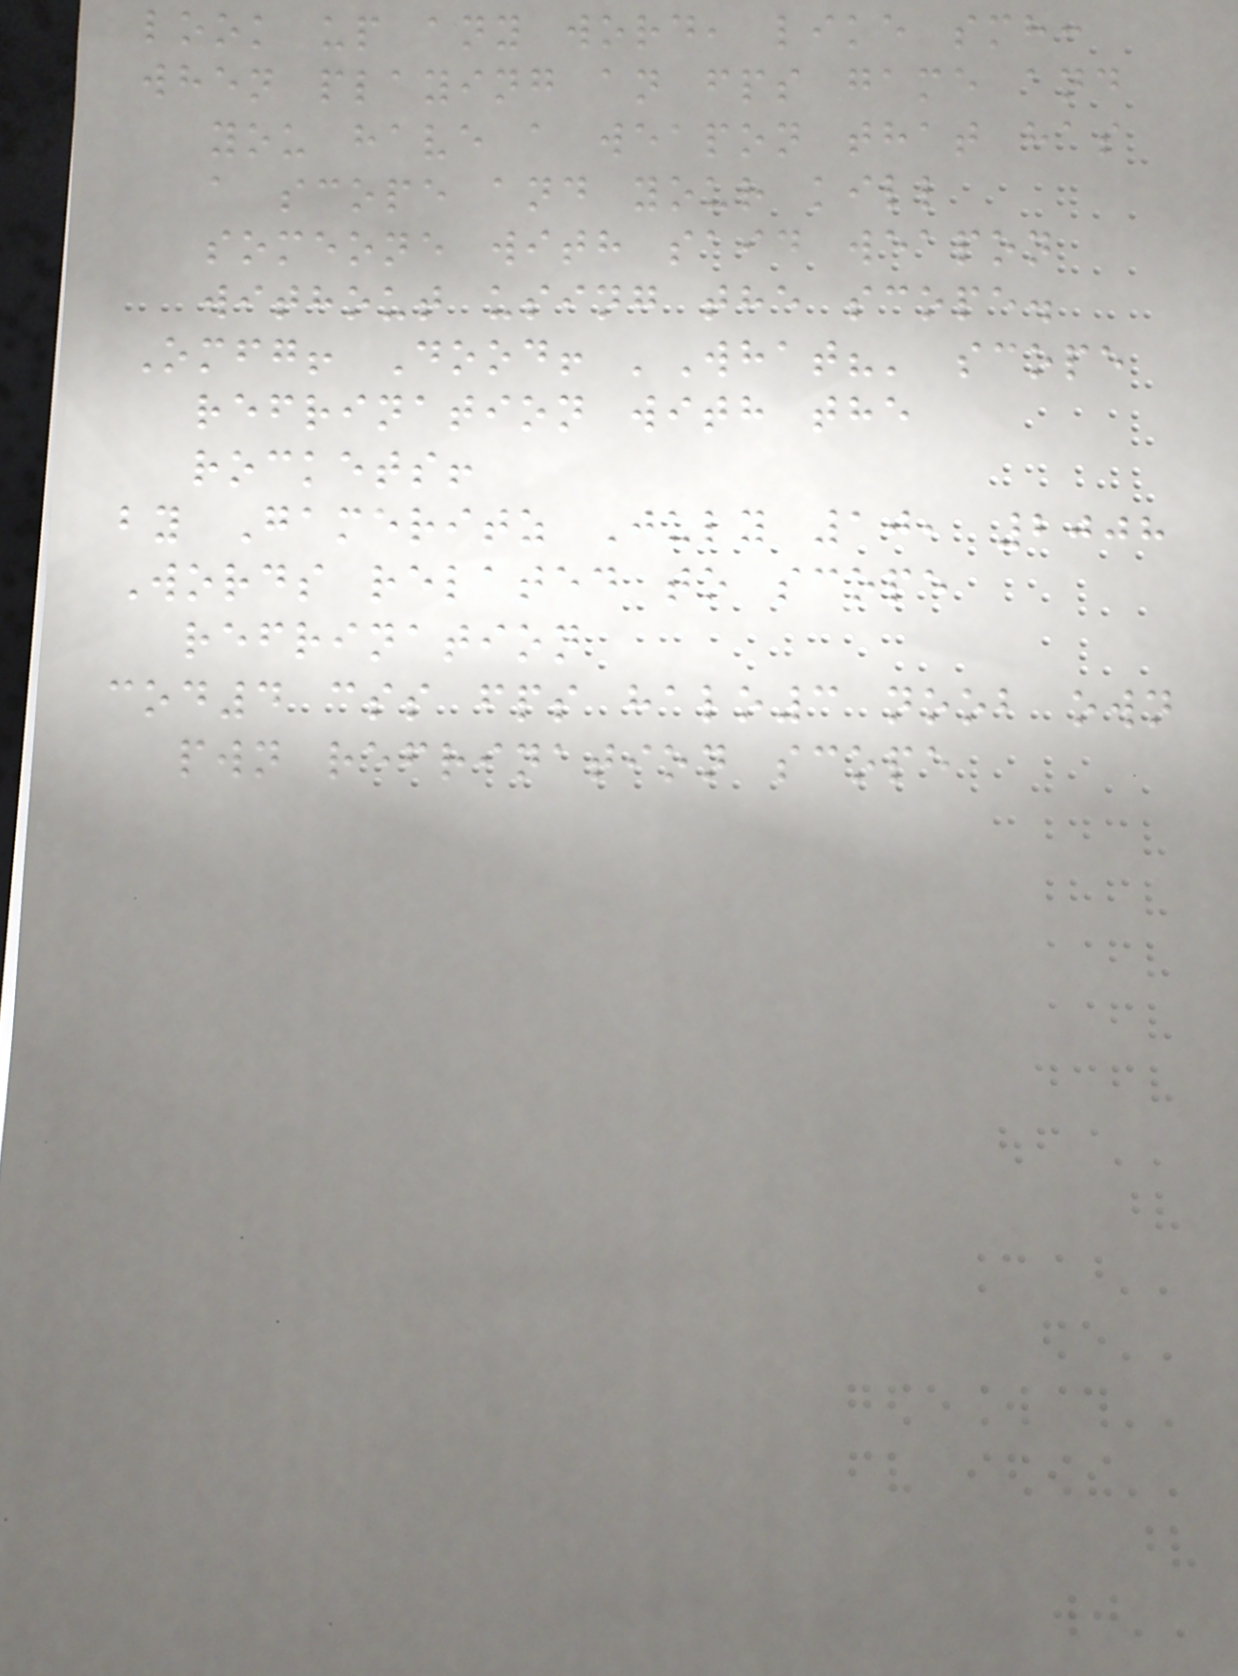look up any word, like smh:
when playing an fps game and
you have a weapon that has
a scope and your kill
someone with said weapon
without using the scope.
Omfg! Dood! 'What?' scope
refrination with the
rockets!
by Gameritz July 10, 2008
Words related to scope
refrination
cod4 css fps halo3 noob own
pwn refrination scope
